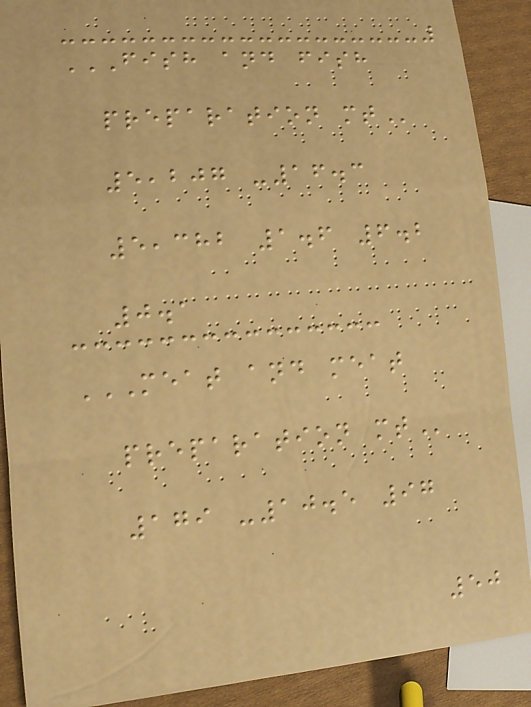FISH AND FISH
PREPARATION MT
5,207 -16.3
5,382 1.6 6.2
0.1
MEAT AND MEAT
PREPARATION MT
179 -10.5 97
50
